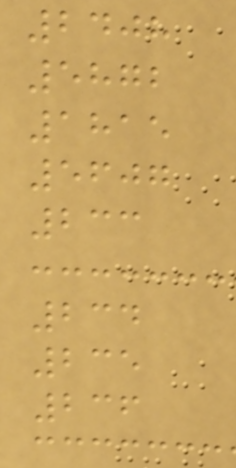2408
5872
1815
5607
233
234
235
236
